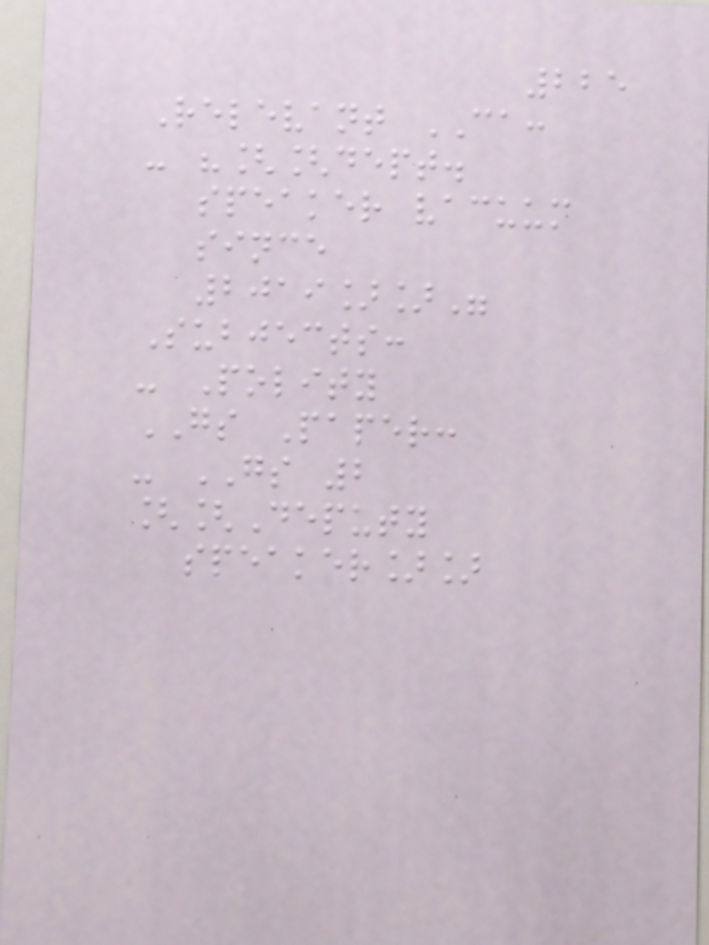225
Relevant CA:
- "[[dept.
speaker vacuum
since
2019]]"
Subjects:
- Polity
GS Paper:
- GS 2
[[Deputy
speaker]]
